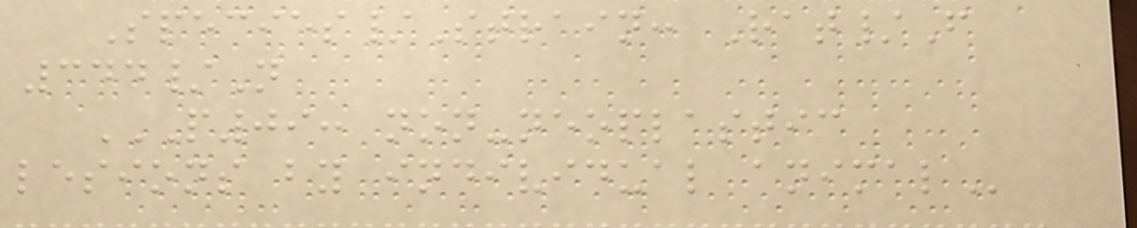Species/Strain: Rat/F
344/N
P09: NON-NEOPLASTIC
LESIONS BY INDIVIDUAL ANIMAL
